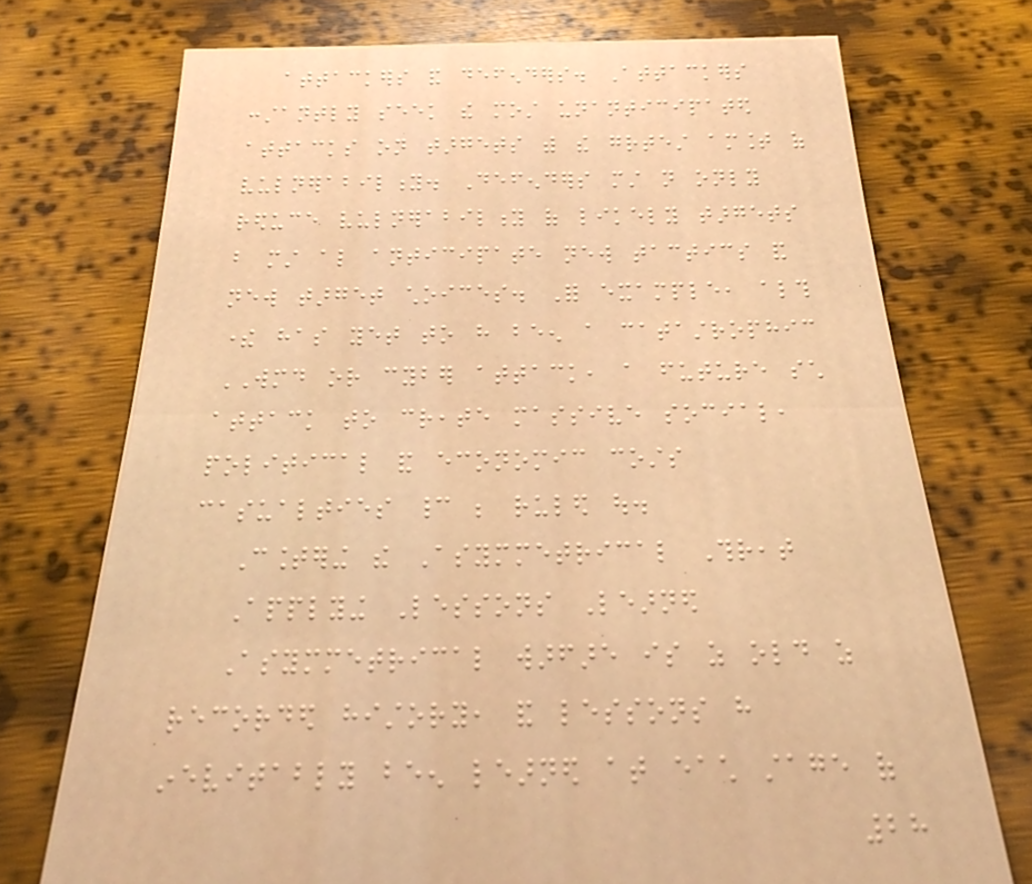attackers and defenders. Attackers
constantly seek the most unanticipated
attacks on targets with the greatest amount of
vulnerability. Defenders must not only
reduce vulnerability of likely targets
but must also anticipate new tactics and
new target choices. For example, although
there has yet to have been a catastrophic
WMD or cyber attack, a future such
attack to create massive social,
political and economic costs
casualties cannot be ruled out.
Countering the Asymmetrical Threat
Applying Lessons Learned
Asymmetrical warfare is as old as
recorded history, and lessons have
inevitably been learned at each stage of
28
